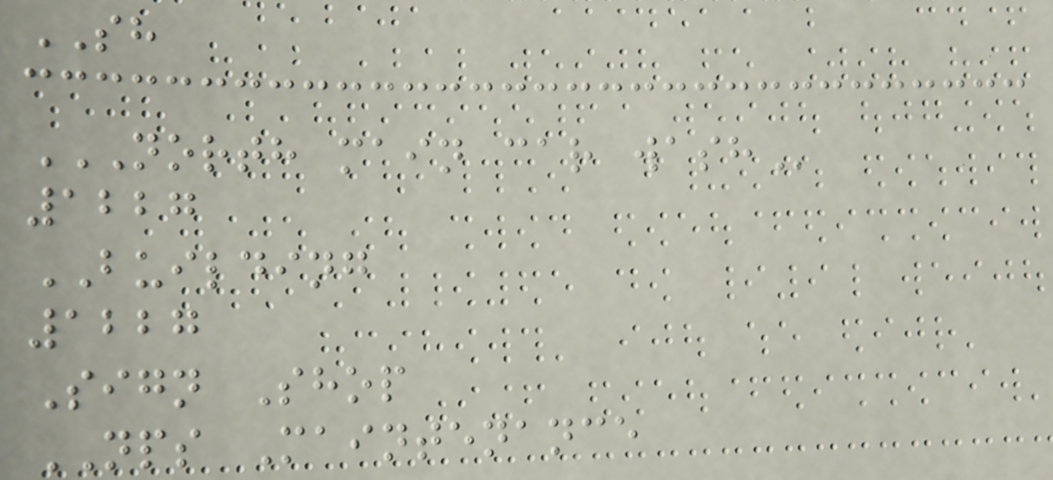SH
NORTH MAIN CAR WASH
1227
BUILDING
1227
Sign Shop
NPS Maintenance
